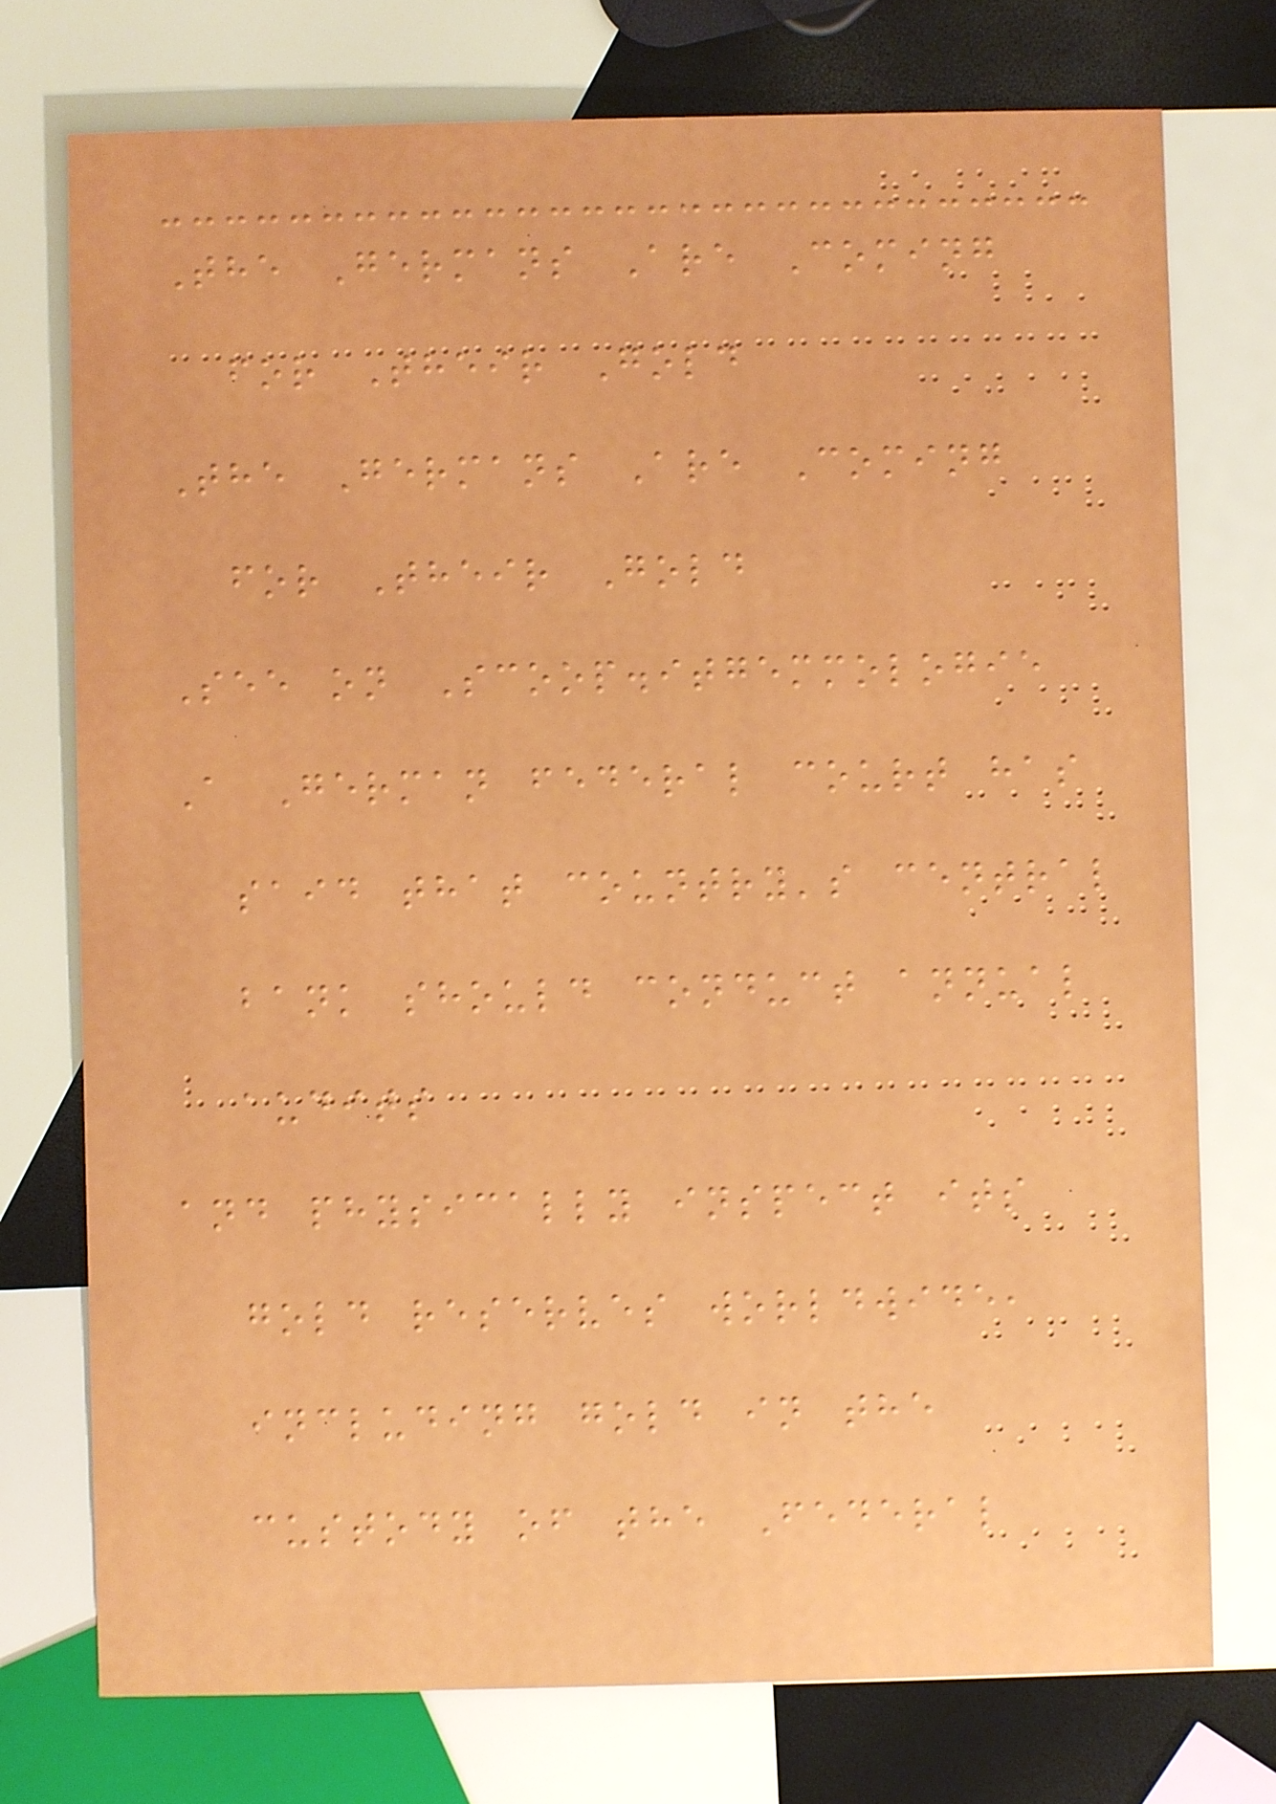The Germans Are Coming
for Their Gold
The Germans Are Coming
for Their Gold
See on Scoop.itgemmologie
A German federal court has
said that country's central
bank should conduct annual
audits
and physically inspect its
gold reserves worldwide,
including gold in the
custody of the Federal
